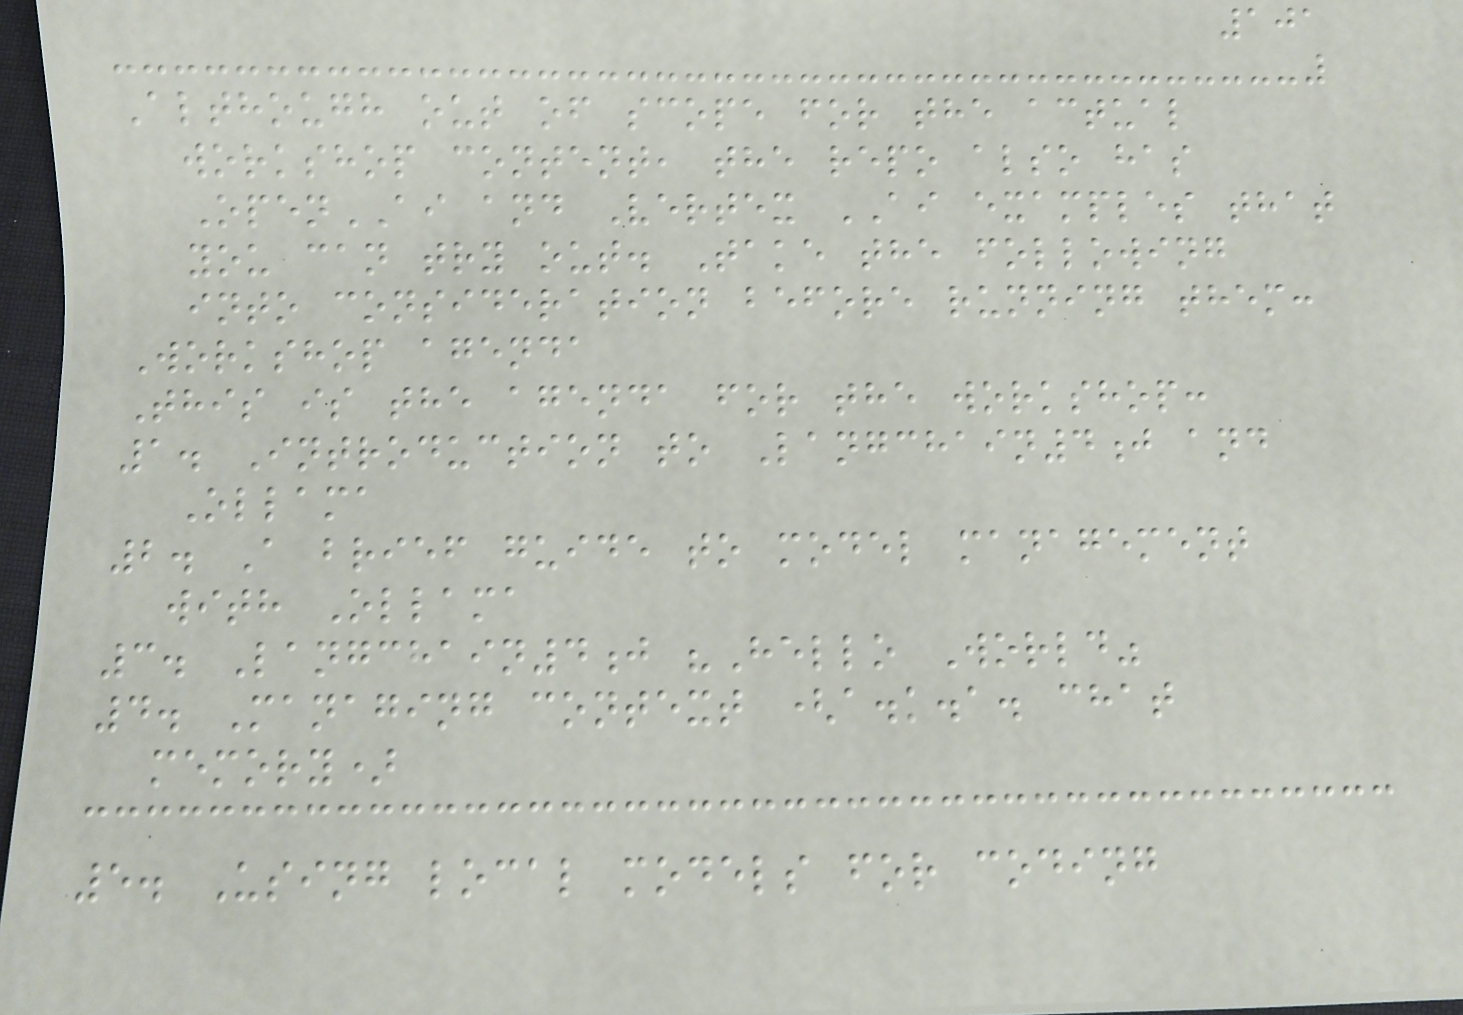101
Although out of scope for the actual
workshop content, the repo also has
OpenAI and Vertex AI examples that
you can try out. Take the following
into consideration before running them:
Workshop agenda
This is the agenda for the workshop:
1. Introduction to Langchain4j and
Ollama
2. A brief guide to model management
with Ollama
3. Langchain4j "Hello World"
4. Managing context (a.k.a. chat
memory)
5. Using local models for coding
